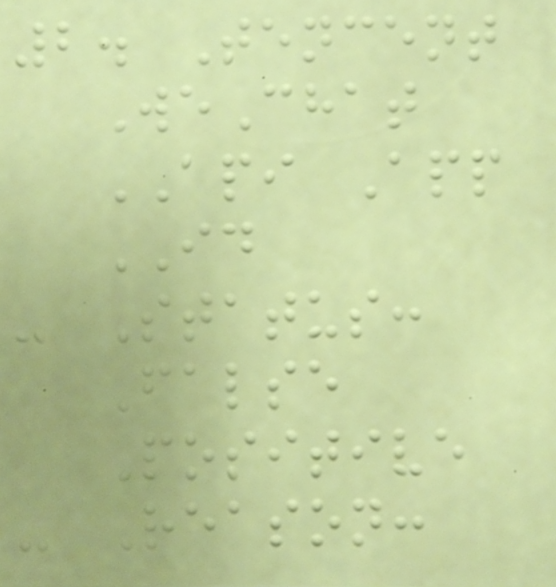2. Tencent
WeChat
API App
ID
- Status:
False
Positive
- Reason:
